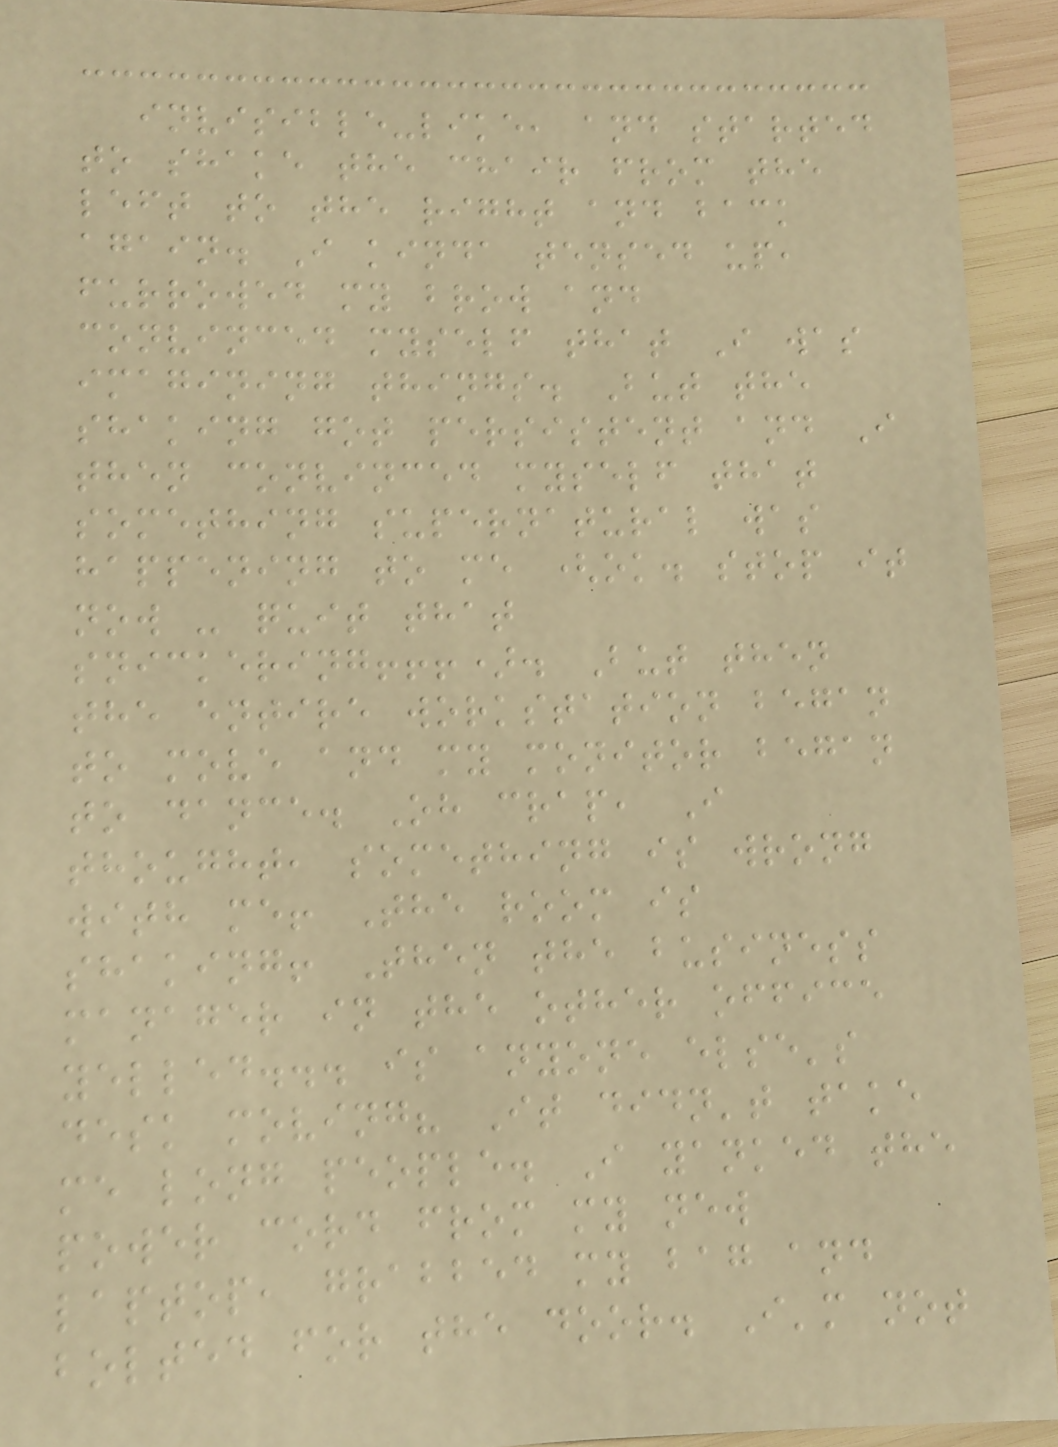invisible-like, and started
to shake the chair from the
left to the right and back
again. I kinda tensed up,
furrowed my brow and
convinced myself that I was
imagining things. But the
shaking got persistent and I
then convinced myself that
something supernatural was
happening to me (ok. stop it
now - quit that
snickering!!!). But then
the entire workstation began
to move and my monitor began
to dance. Oh crap, I
thought, something is wrong
with me! The room is
shaking! Then the business
manager in the other office
yelled... is anyone else's
desk moving? It didn't take
me long people. I yanked the
power cord from my new
laptop, grabbed my bag and
bolted for the door. I'm not
